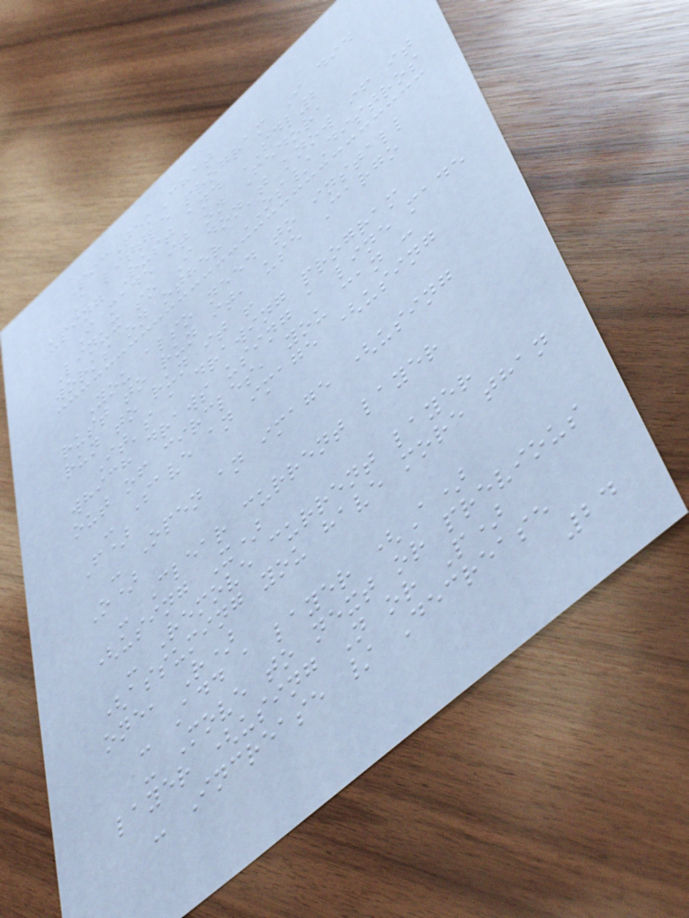PicTekChat
A little program I did
using Rust and SDL2
I made it on Fedora
Linux so I don't know if it
works on other OS/Distros
You also need to install
rust to run it, use Cargo
run to run it !
It's a drawing program
which draws using a line made
out of circles, you can :
- Save an image (using
F)
- Open an image (using
O)
- Clear current layer
(using X)
- Remove current layer
(assuming you have more than
one, R)
- Add a layer (A)
- Move to next or previous
layer (using N or P)
- Increase / Decrease
24
